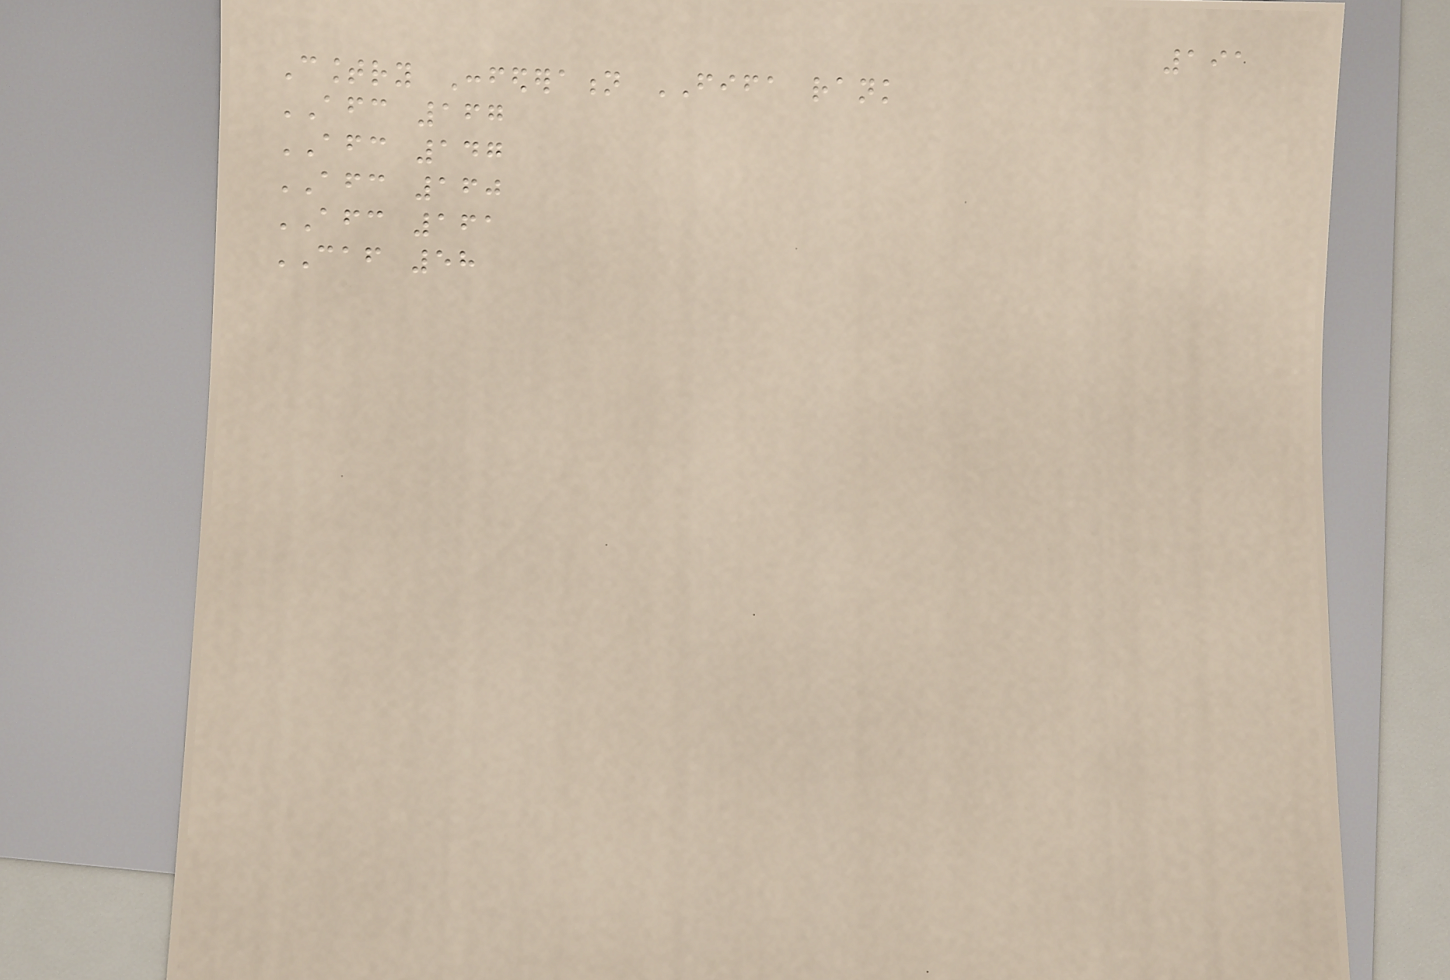191
Country Confederation FIFA rank
AFC 167
AFC 147
AFC 160
AFC 161
CAF 58
